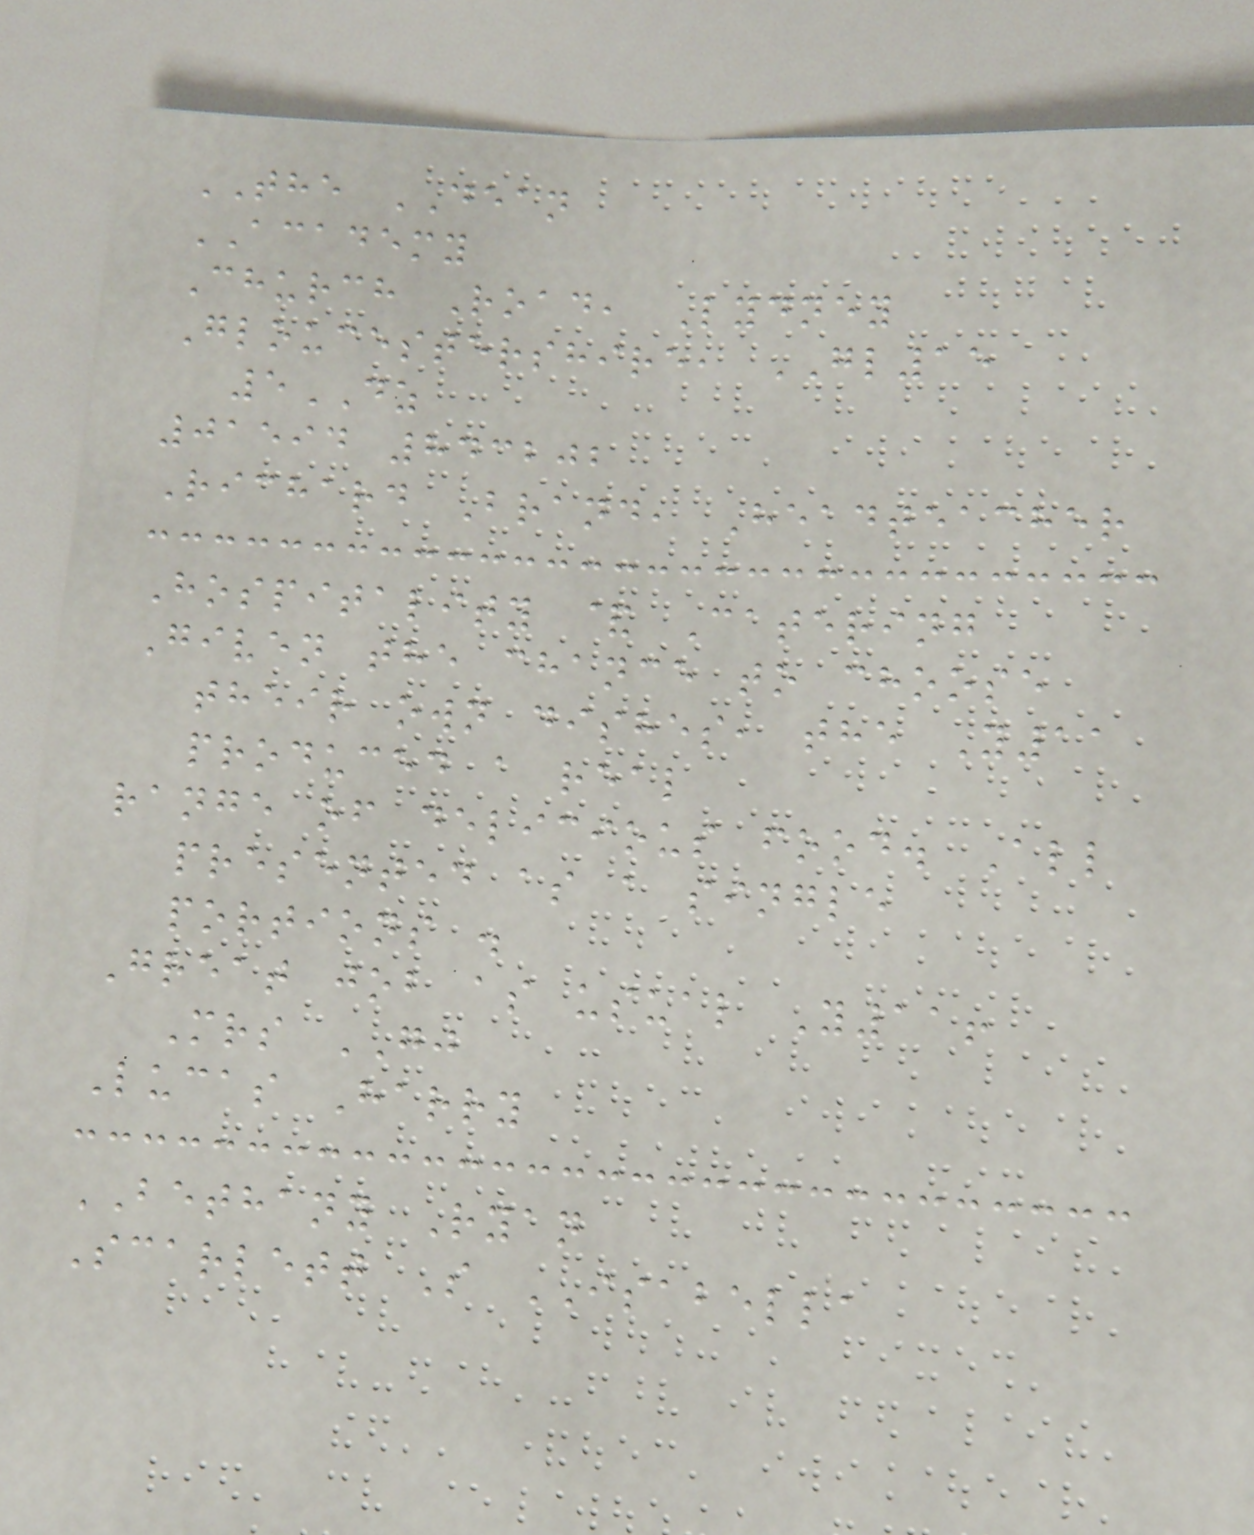THE DEAN
ACADEMY
Church Road, Lydney
Gloucestershire, GL15
5DZ
01594 843202
Richard Brand, Headteacher
Hospitality & Catering
Given the chance to choose
their own dishes, the Y11
produced a real
range of delicious food. All
presented as a single
portions .
Great job as usual Y11!
Mrs GJ
Lucas Harry
BETHANY Ryan
Scarlett S ISABELLA
